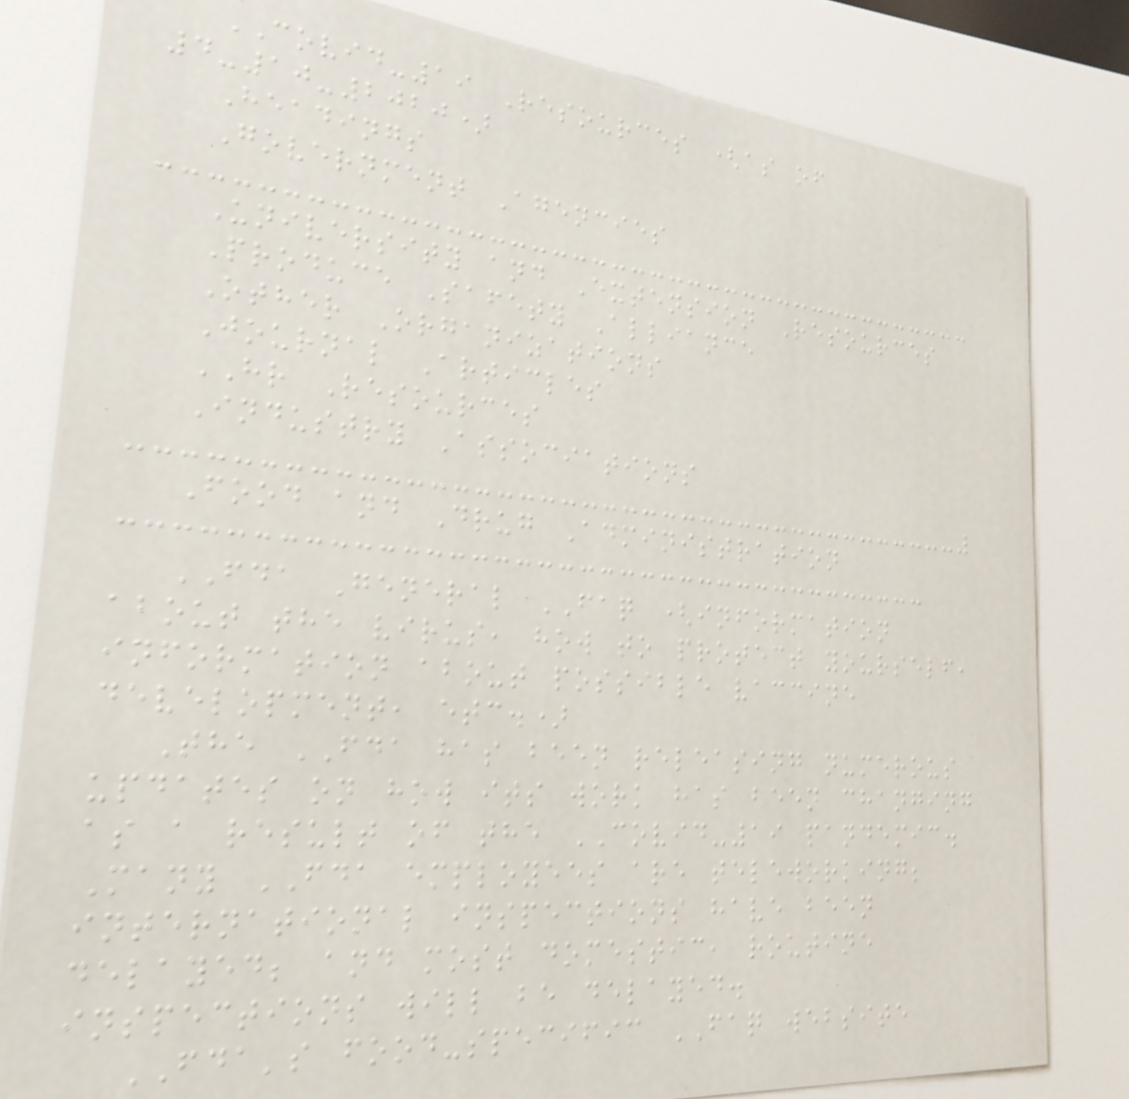COVID-19 Resources (as of
4-10-2020)
Headings
Government Agencies
University and Extension Resources
Produce Safety Alliance
Other Organizations
Journal Articles
HR Resources
Industry Associations
Food and Drug Administration
FDA General FAQ (information
about the virus, how to protect yourself,
information about possible vaccine
development, etc.)
The FDA has been releasing numerous
updates on how its work has been changing
as a result of the COVID-19 pandemic.
Many FDA employees are teleworking;
international inspections have been
delayed; and most domestic, routine
inspections will be delayed.
FDA's food-specific FAQ website
